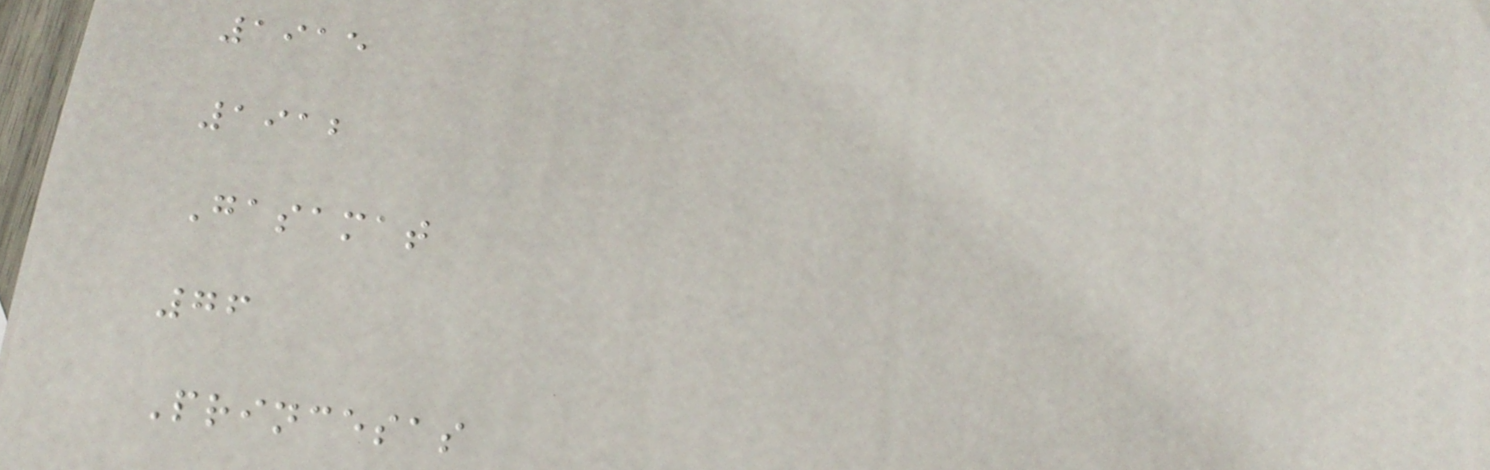1915
1912
Gasamat
76
Princesas
